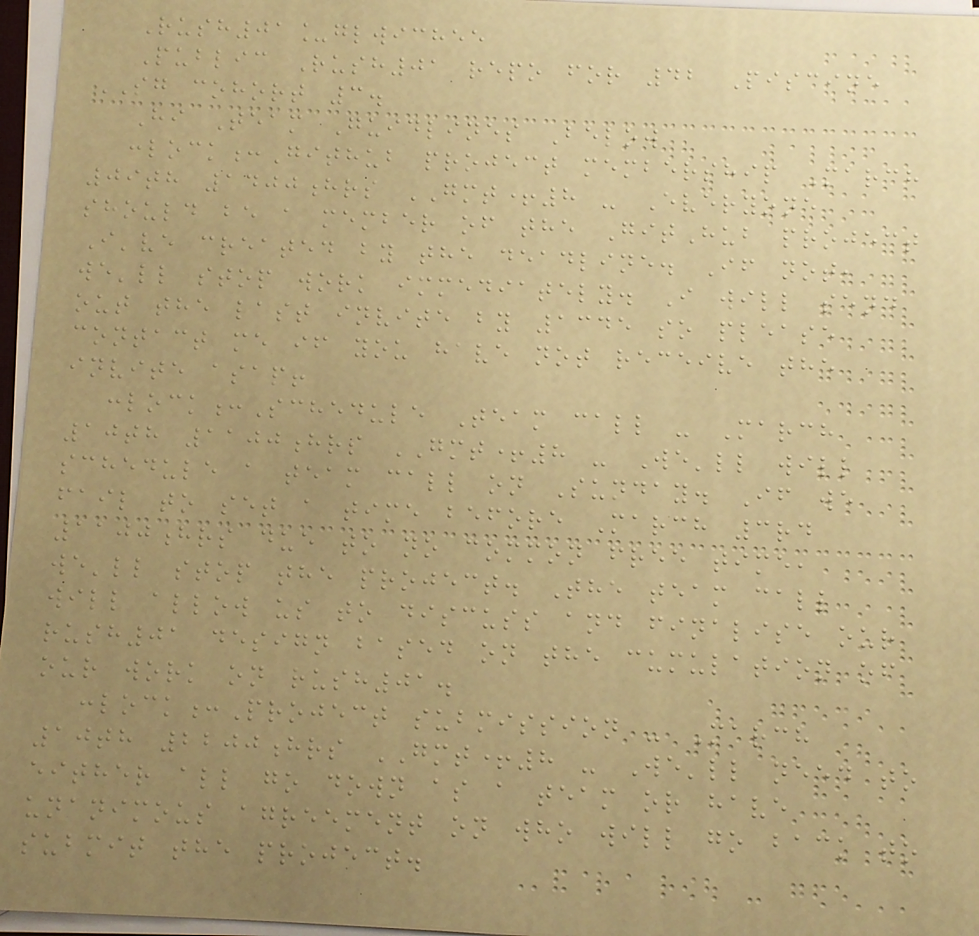Rush01_glwichee
Public Rush01 repo for 42 Piscine
SG cohort 3.
Hi Team Guidlines Below
:lock:Github project membership March
09th 1400hrs GMT+8 - Everyone
should be a member of the GitHub project
I've created by the deadline. If not,
we'll stop work immediately. I will send
out the last invite by 1345 so please
contact me if you have not receive the
invite asap!
:lock:Schedule Team call - March
10th 1100hrs GMT+8 - We'll will
schedule a team call on Sunday. If we
fail to set a time before March 3rd
1100hrs due to no common free time,
we'll stop the project. The team call
will allow us to discuss and finalise our
rush01 design based on the cumulation of
our work on rush01.
:lock:Project submission - March
10th 2200hrs GMT+8 - We'll need to
either all go down as a team or have
unanimous agreement on who will go back to
submit the project.
